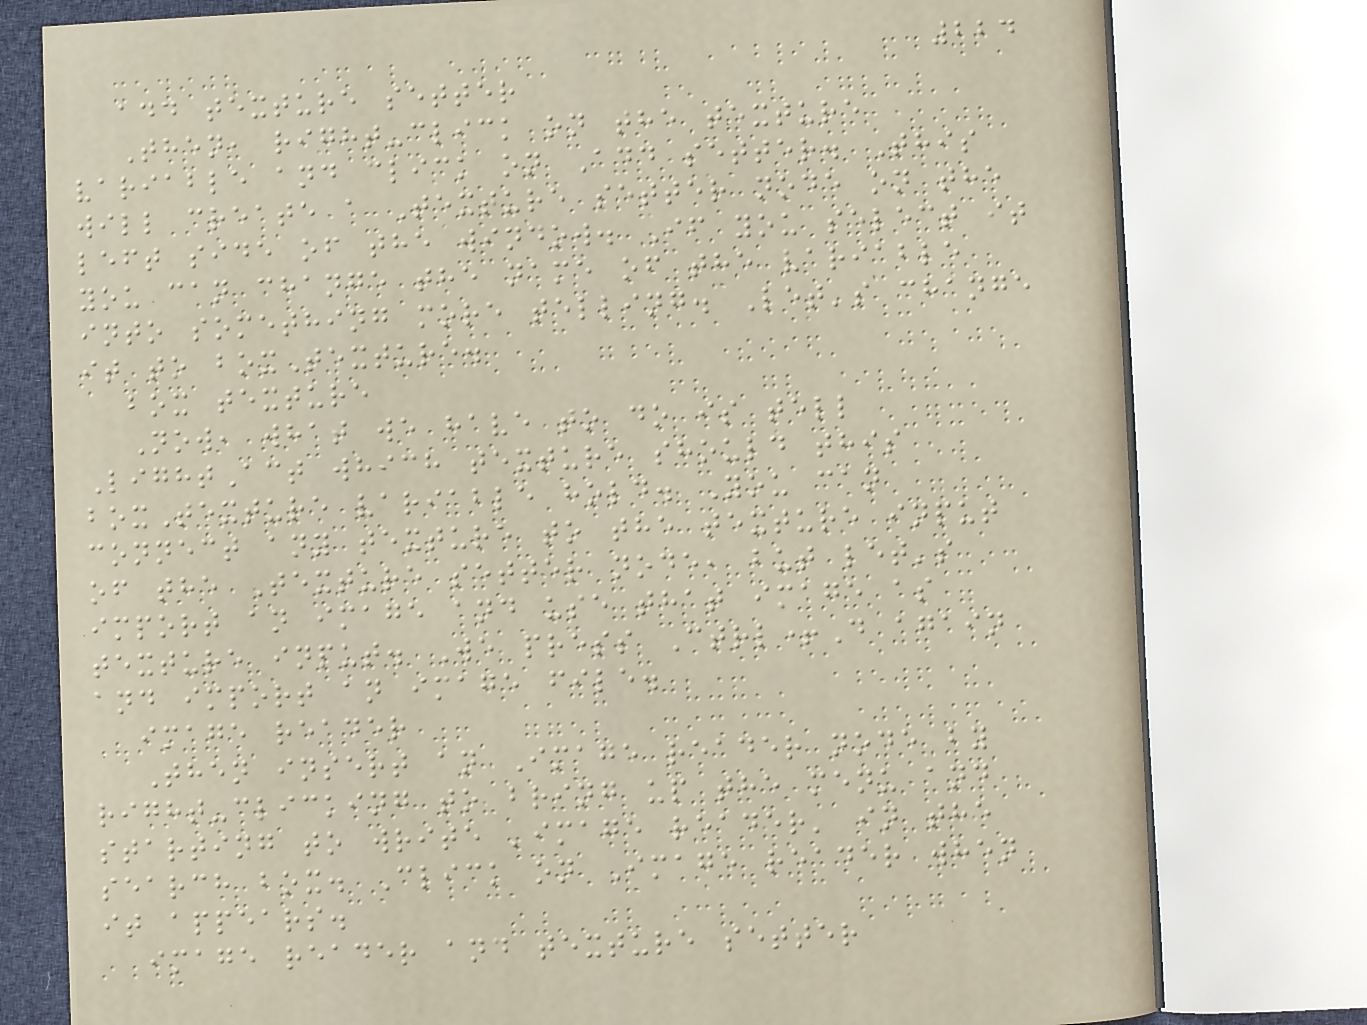224
add texture setter
Then, right-click on the texture
variable and click on Add setter. This
will create a Texture setter node on the
left side of the window. If you select it
you can change the name of the variable
into something more telling. Let's change
it to boxTexture.
box texture
Now, what we have to do is tell
LightAct which texture should this
boxTexture variable hold. You can
connect any texture to the texture input
of the Texture setter node, but let's
import an image and use that image as
texture input. We press Ctrl+D again
and import an image file.
image reader
Then insert an Image reader node by
right-clicking to bring up the menu and
starting to write 'image reader' in the
search box. Click on Image reader when
it appears.
image reader and texture setter
